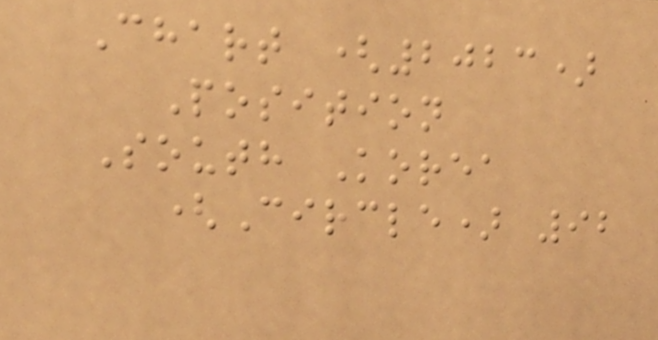Chart (2023)
Position
South Korea
(Circle) 92
